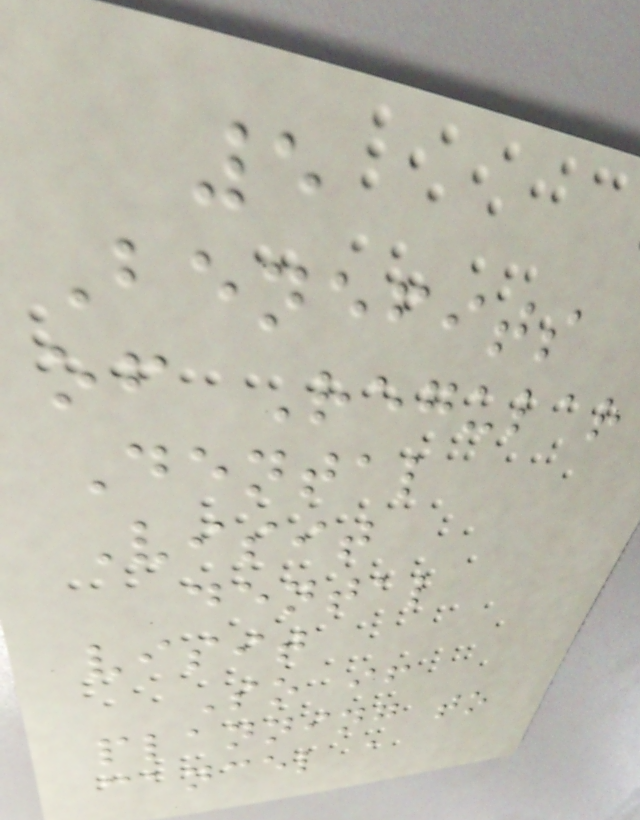5
Benefits
of Regular
Dental
Visit
dental
visit
So if
planning to
cancel a
